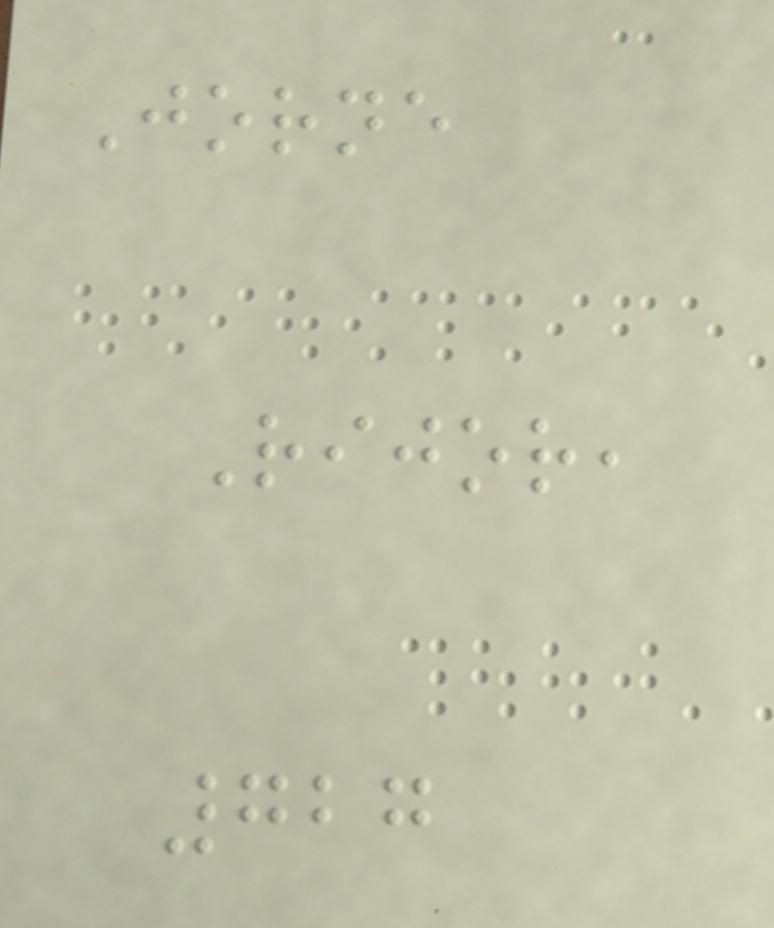Jorne
Rijor,
727
